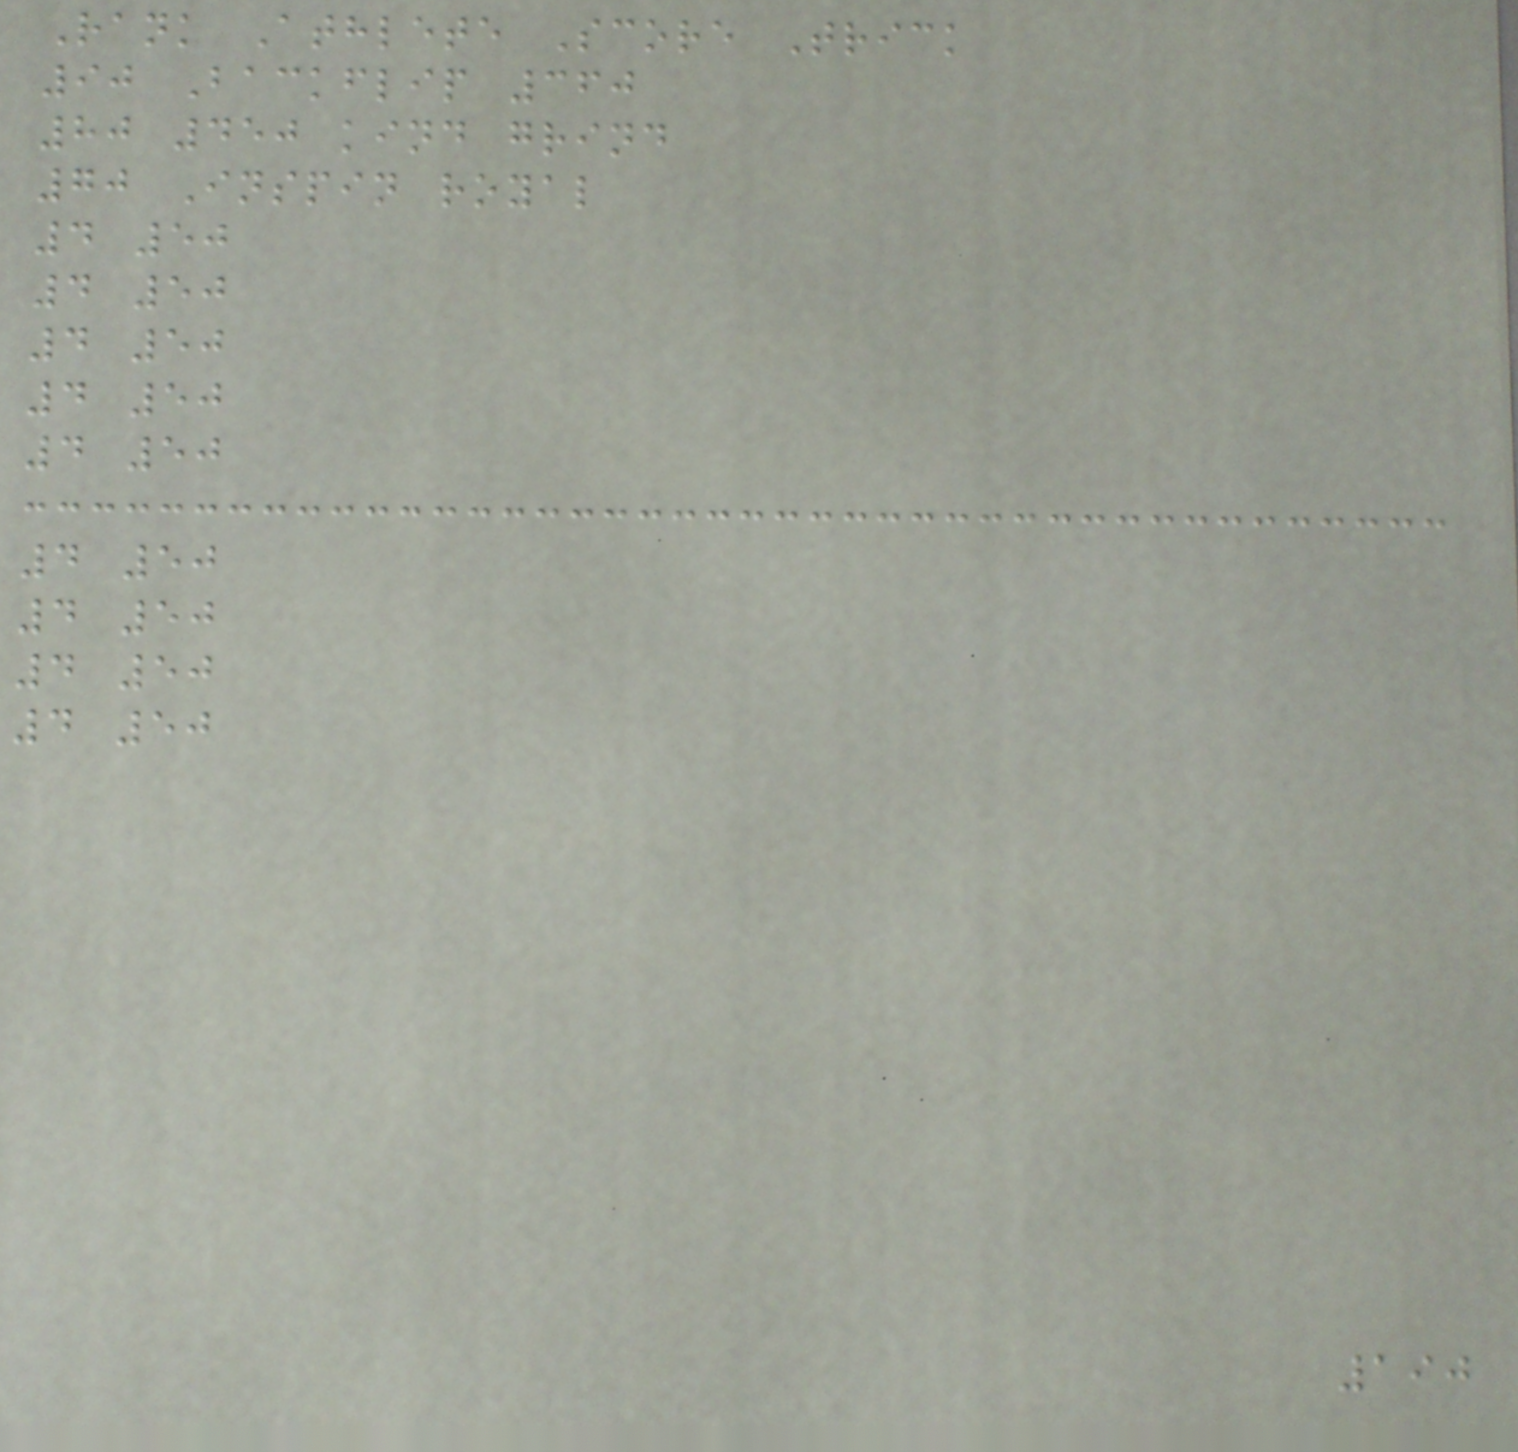Rank Athlete Score Trick
90 Backflip 360
80 450 kind grind
70 Inspin royal
4 50
4 50
4 50
4 50
4 50
4 50
4 50
4 50
4 50
190
